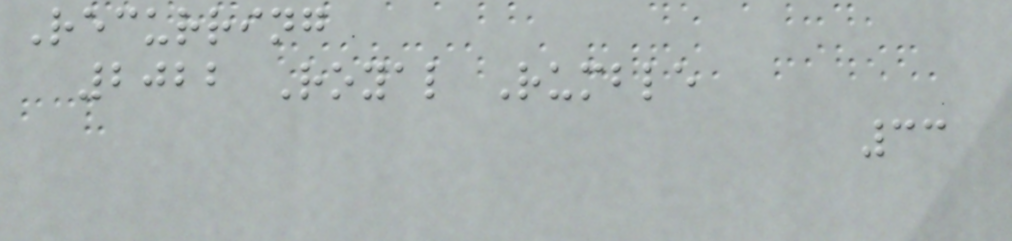Recurring
2022 Royal Rumble
33
